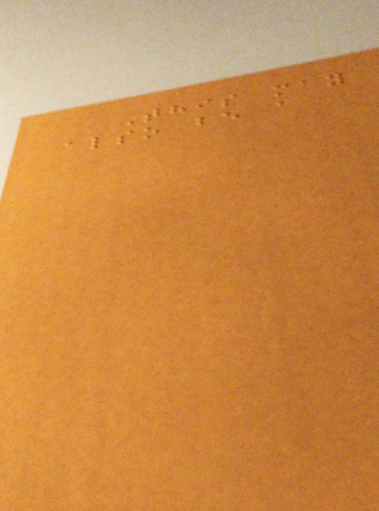This may
also be a
